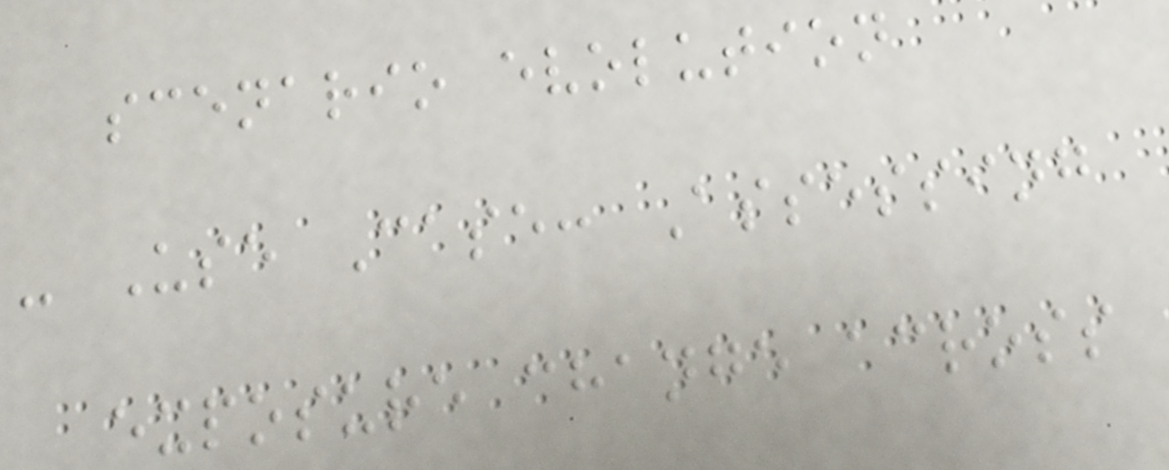scenario evolution
- Use Case: Assessing
exposure change across
